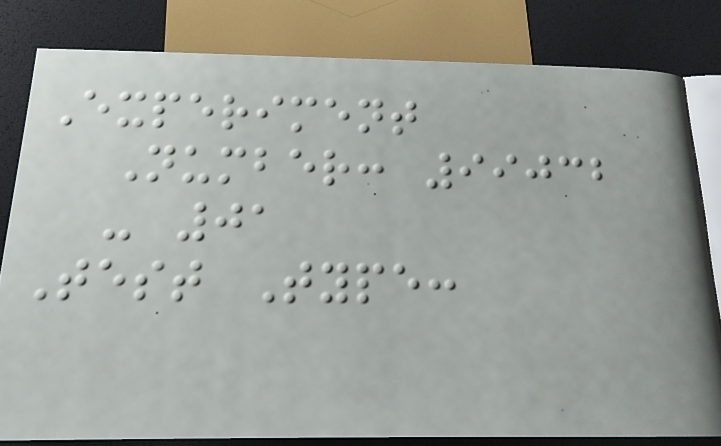Experiment
Number: 99032
- 01
Test Type:
